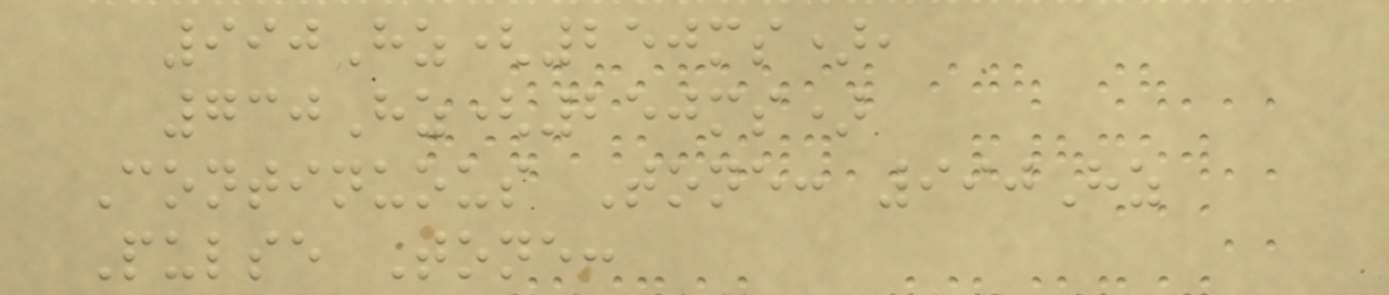990Hz(250ms),
730Hz(250ms)
Continuous Tone: 990Hz
Pulse Tone:
